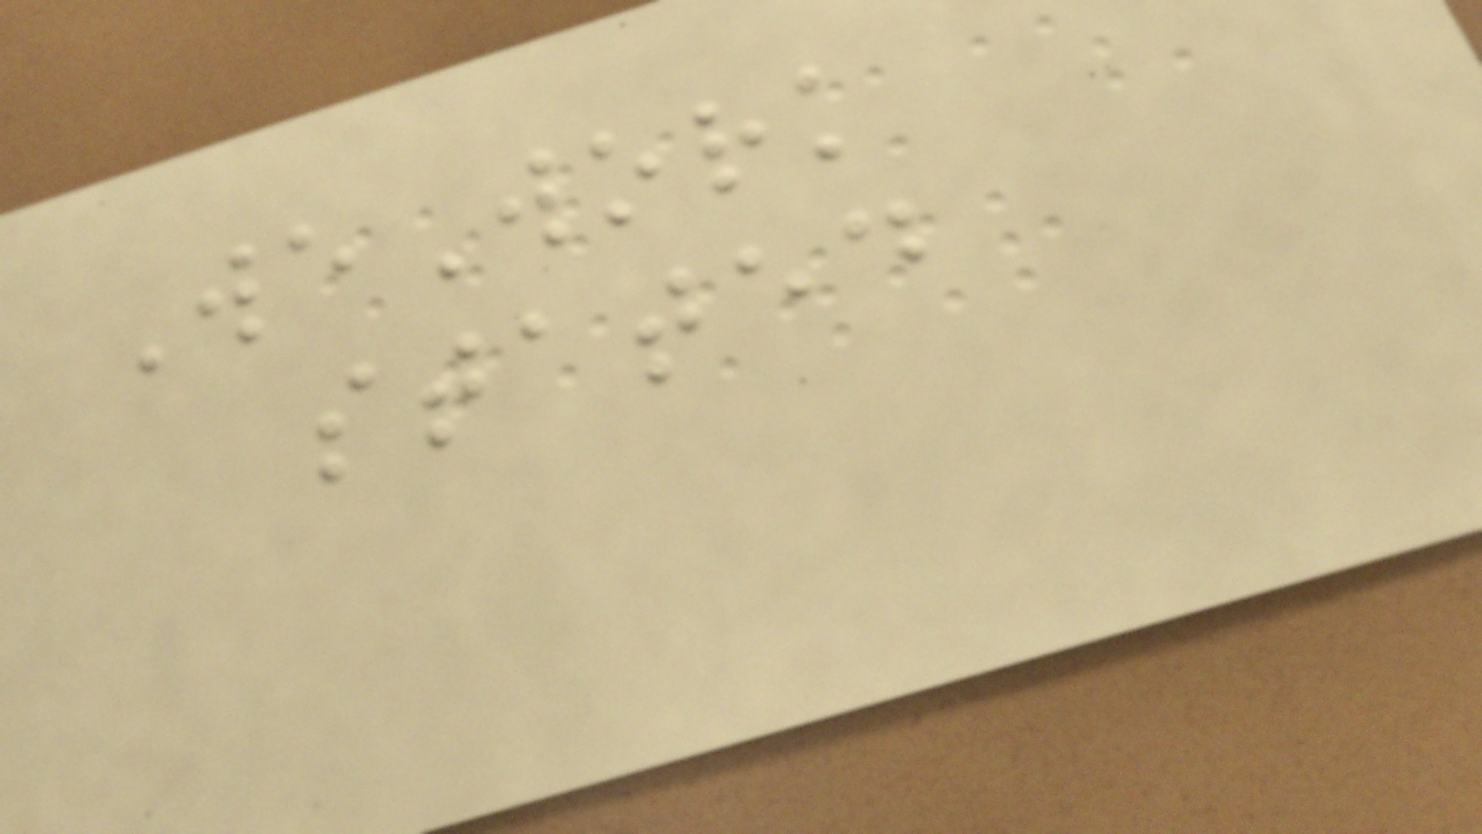WeWork
stated
